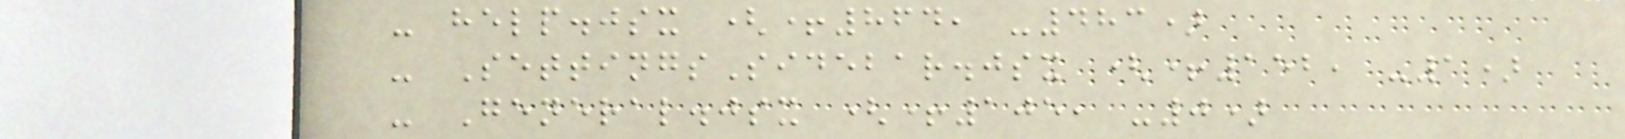- help.jsx (+864, -483)
- SettingsSidebar.jsx (+152, -1)
- General.jsx (+105, -0)
